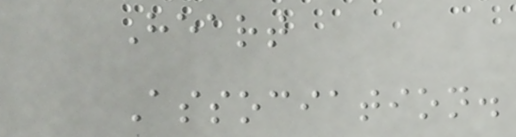Heart
Association.
